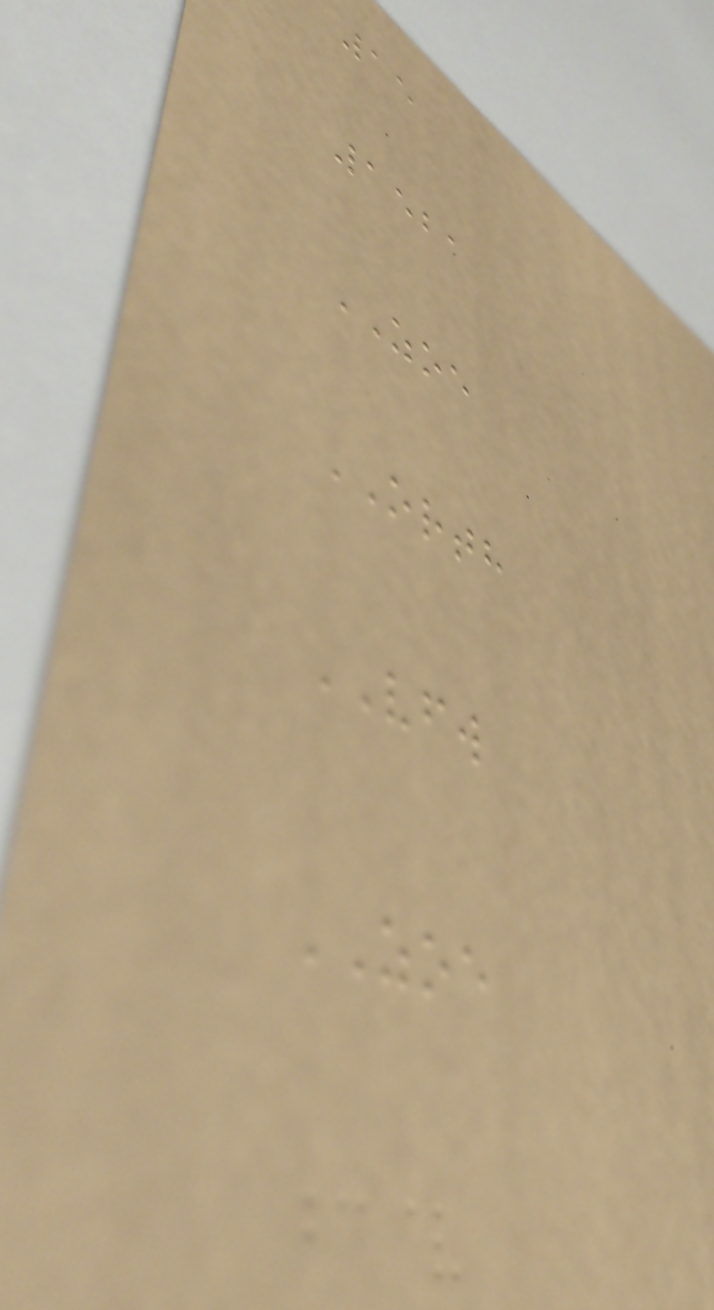15
1521
ZOE
ORTH
VFW
ZOE
